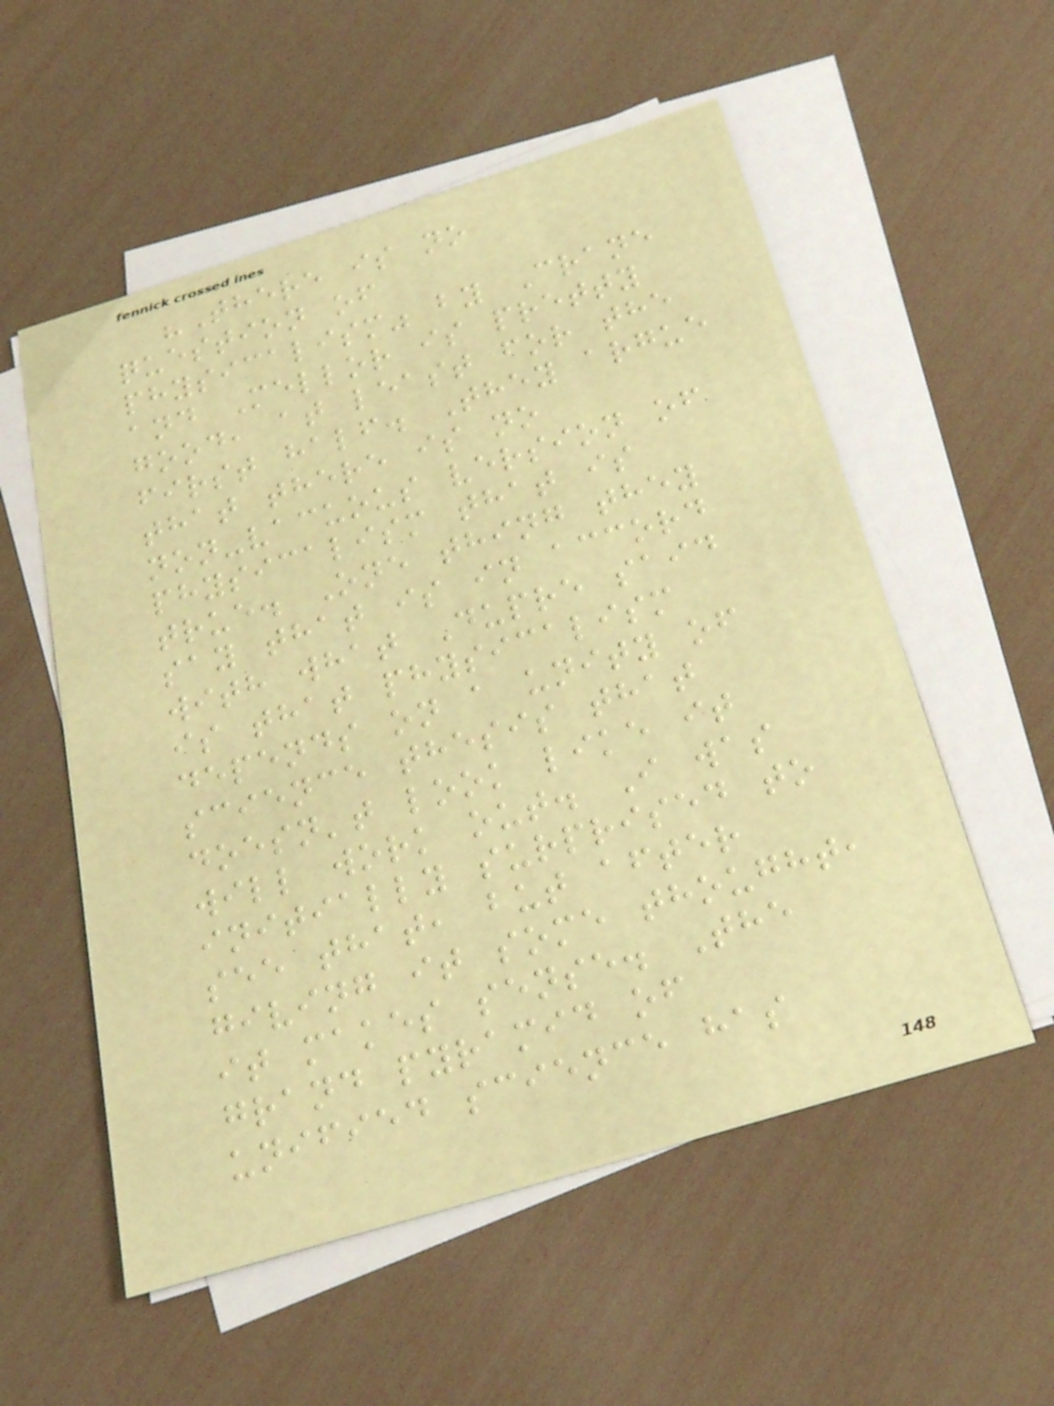"There is no
question of
physicalism" by Crane
and Mellor is pretty
good, at least for the
first half. They argue
that there is no
non-vacuous version of
physicalism that is
true. One thing they
say that is in accord
with what Dupre said
is that physicalism
depends on a unity of
science thesis that
doesn't look like it
will work out. I was
initially surprised to
see that, but after
giving it some thought,
it makes sense. The
grand pyramid of
unified science has
